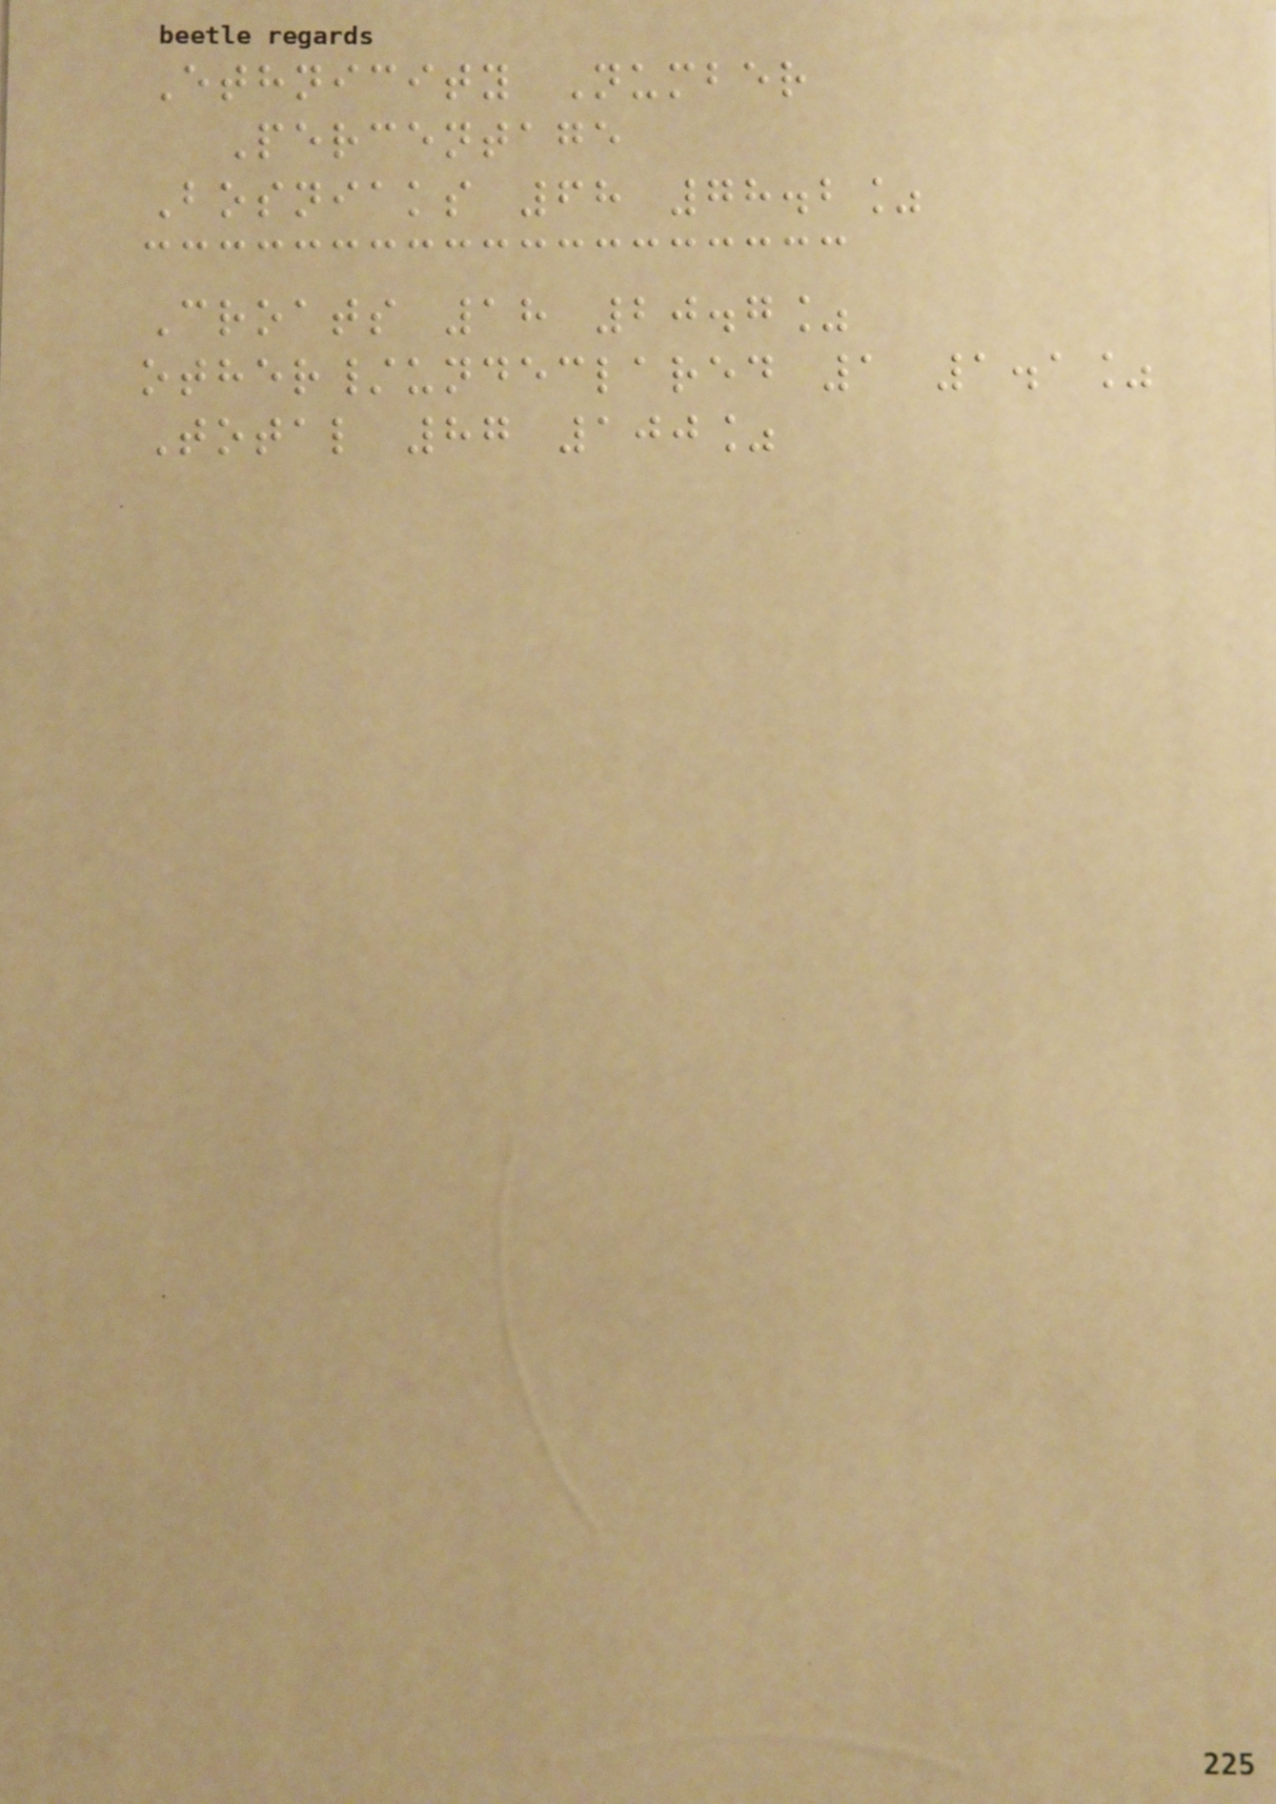Ethnicity Number
Percentage
Bosniaks 68 78.2%
Croats 18 20.7%
other/undeclared 1 1.1%
Total 87 100%
